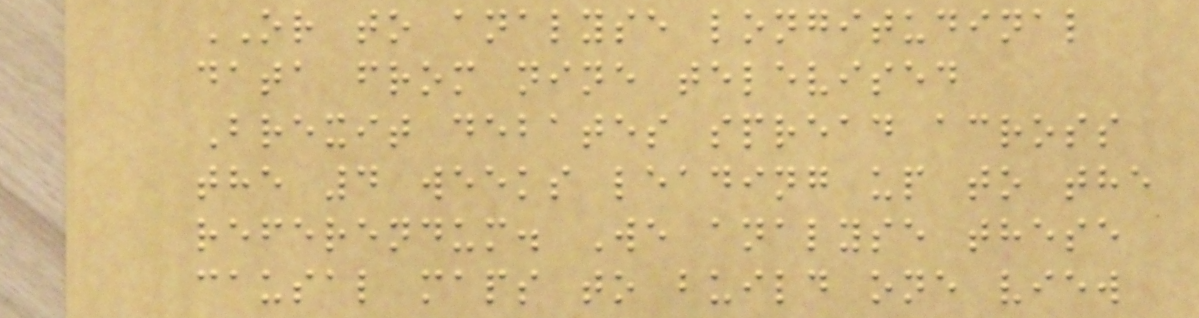OR to analyse longitudinal
data from nine televised
Brexit debates spread across
the 4 weeks leading up to the
referendum. We analyse these
causal maps to build one view
